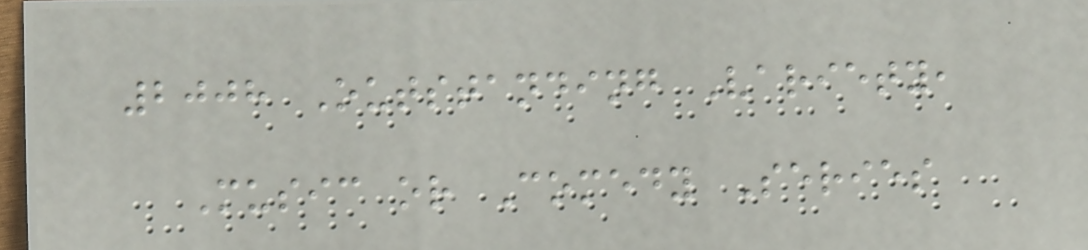2008 Outstanding Variety,
Music or Comedy Series
